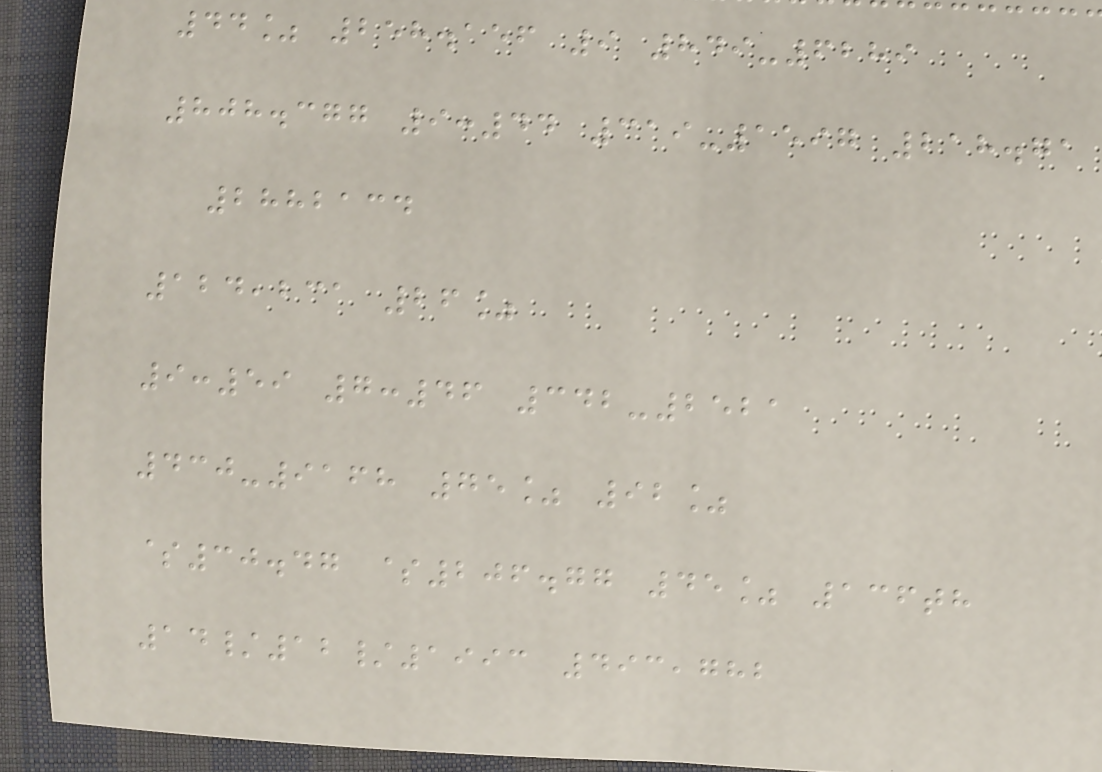44% 258.156 9 849-6289
808.377 9:44 319-1597 218.71
2882134
124,231 26%
9:59 7:46 342-2521
430-9168 75% 92%
$30.47 $206.77 45% 136th
14/12/1993 493,782
